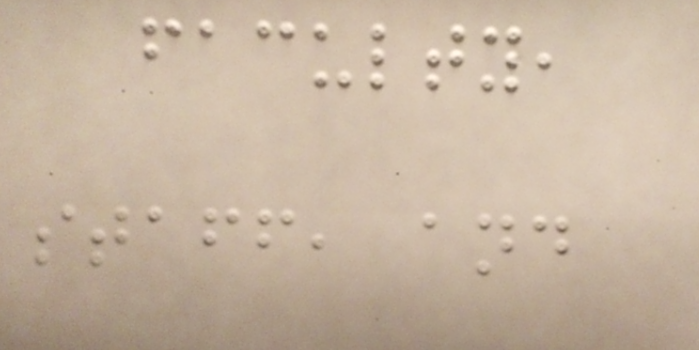faculty,
staff, and
